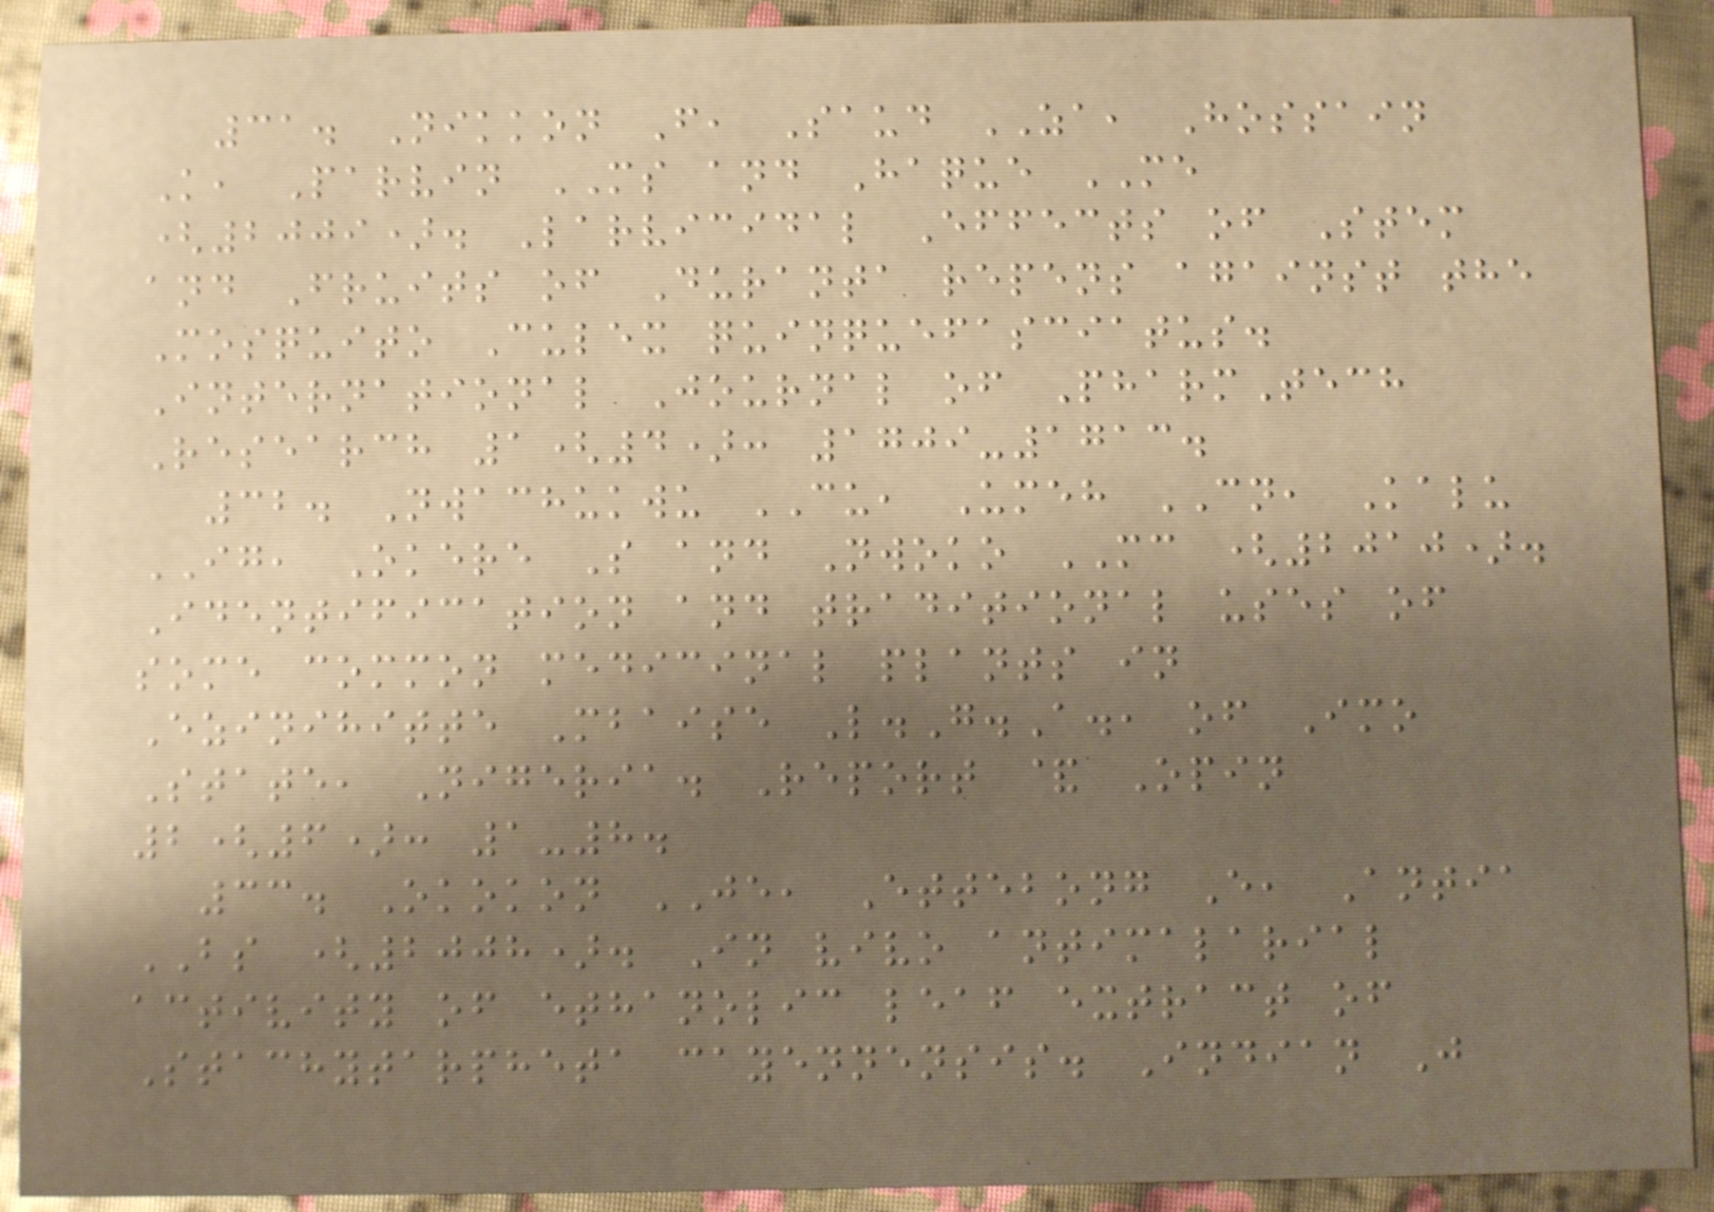31. Nikkon F, Saud ZA, Hossain
K, Parvin MS and Haque ME
(2009). Larvicidal Effects of Stem
and Fruits of Duranta repens against the
Mosquito Culex quinquefasciatus.
International Journal of PharmTech
Research 1(4): 1709-1713.
32. Nwachukwu CU, Umeh CN, Kalu
IG, Okere S and Nwoko MC (2010).
Identification and traditional uses of
some common medicinal plants in
Ezinihitte Mbaise L.G.A., of Imo
State, Nigeria. Report & Opin
2(6): 1-8.
33. Okokon JE, Ettebong E, Antia
BS (2008). In vivo antimalarial
activity of ethanolic leaf extract of
Stachytarpheta cayennensis. Indian J
